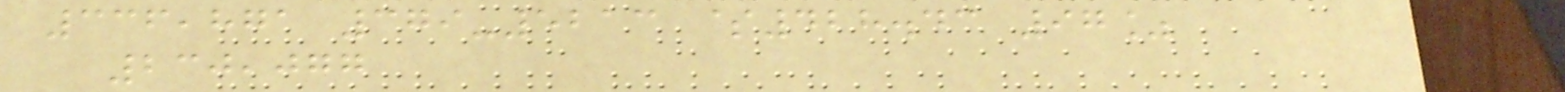336,871 379-5213 $428.43 97%
230,077
